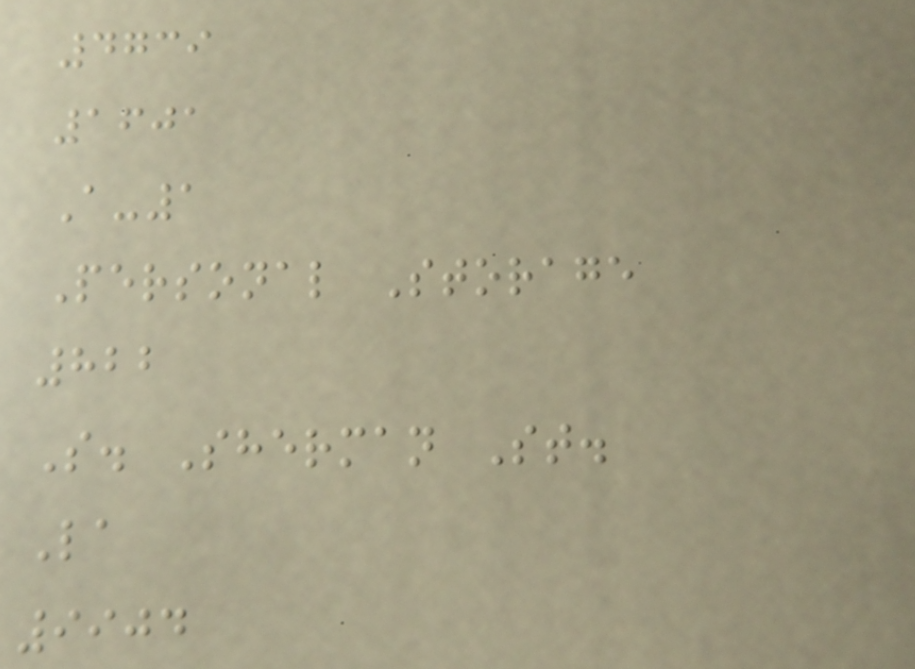4739
1601
A-1
Personal Storage
822
S. Sherman St.
La
9904
